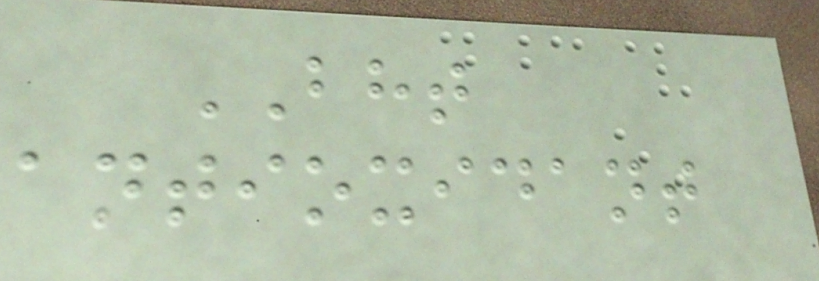BHT
antioxidant
